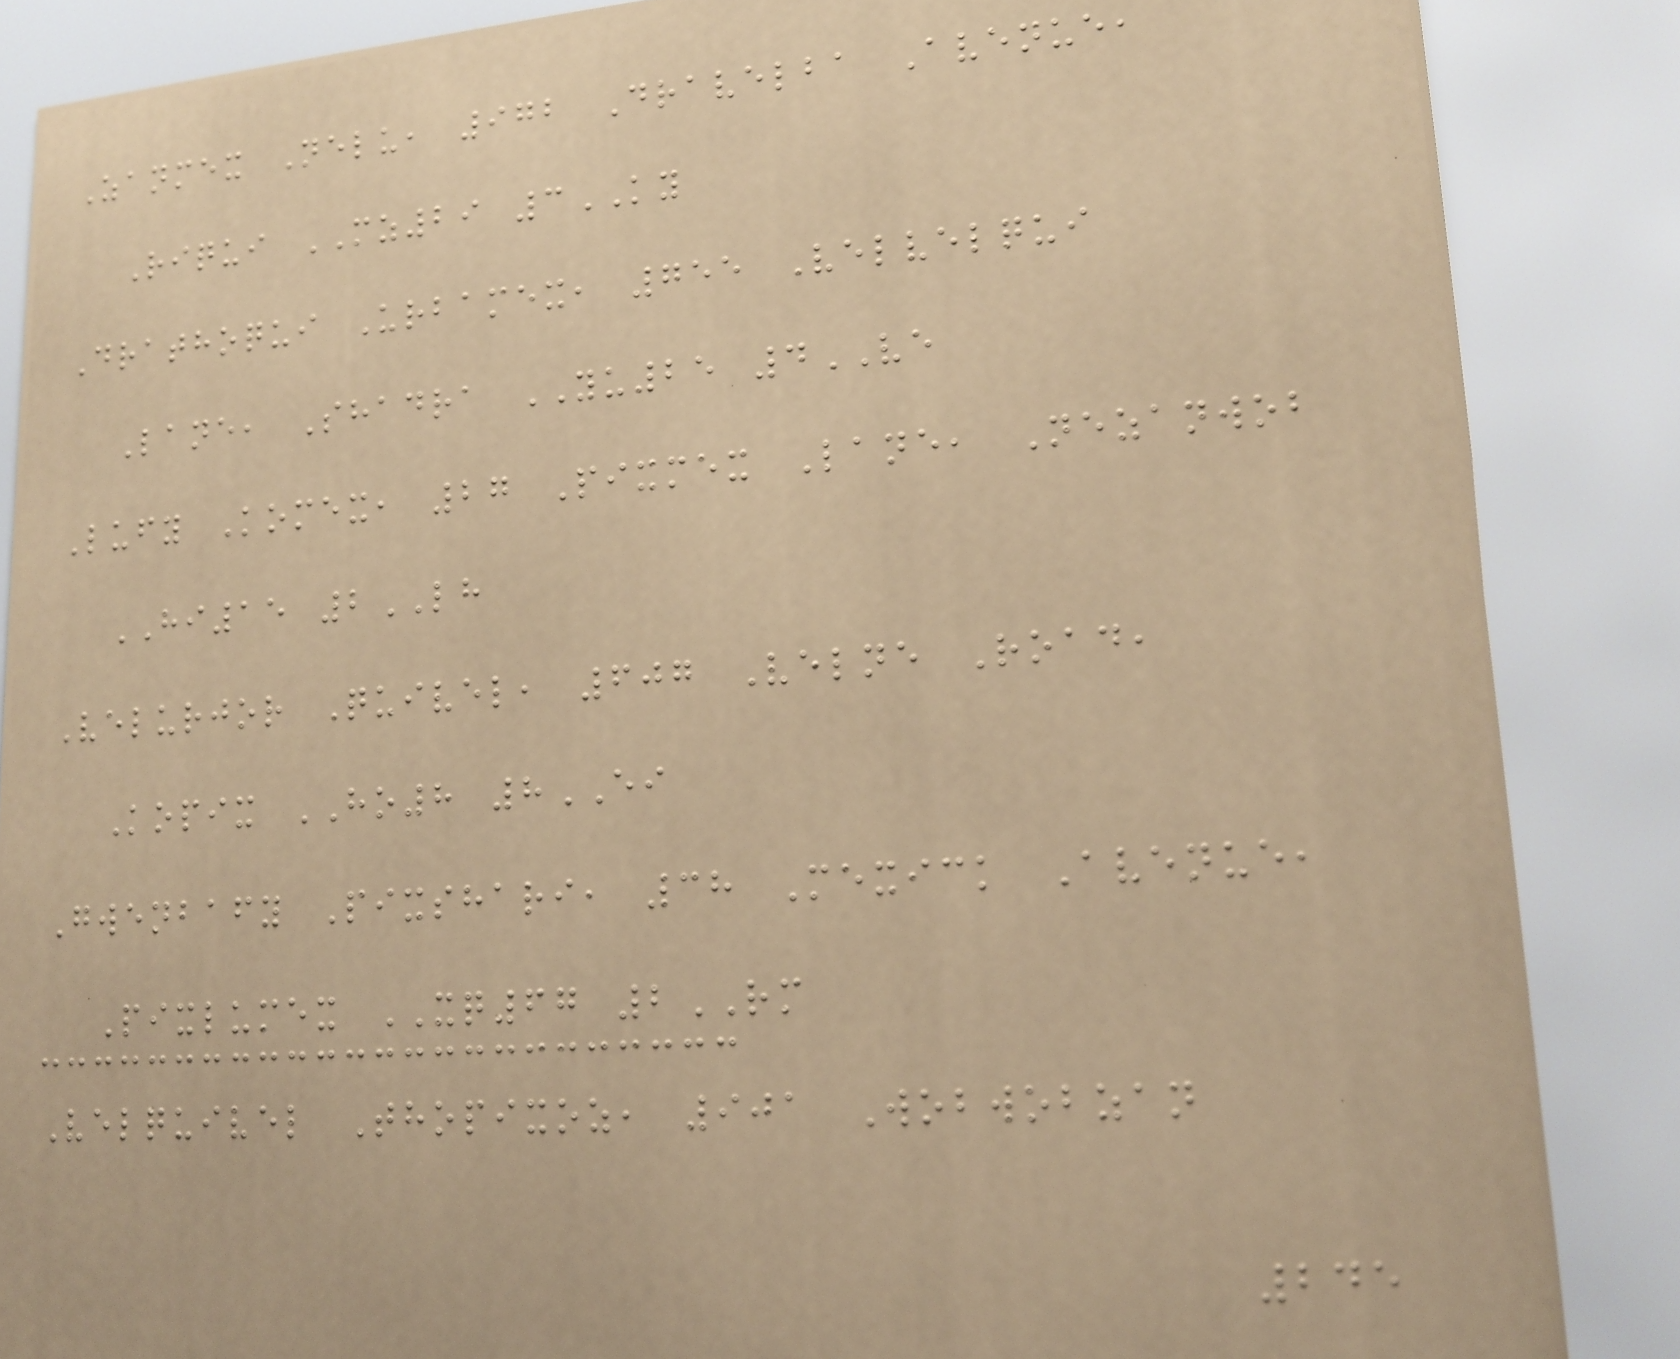Zanmex Nelu, 972 Dravelba Avenue,
Riqui MZ29 3KY
Drathoqui Urbamex, 755 Velvelqui
Lane, Shadra YU25 4VE
Lufy Komex, 27 Pixmex Lane, Nezanwob
HI15 2LH
Velurjor Quivel, 607 Velne Road,
Kopix HO8 8EI
Gwenbafy Pixshari, 38 Mexick Avenue,
Pixlumex XQ67 2RM
Velquivel Thopixoz, 901 Wobwobzan
245
